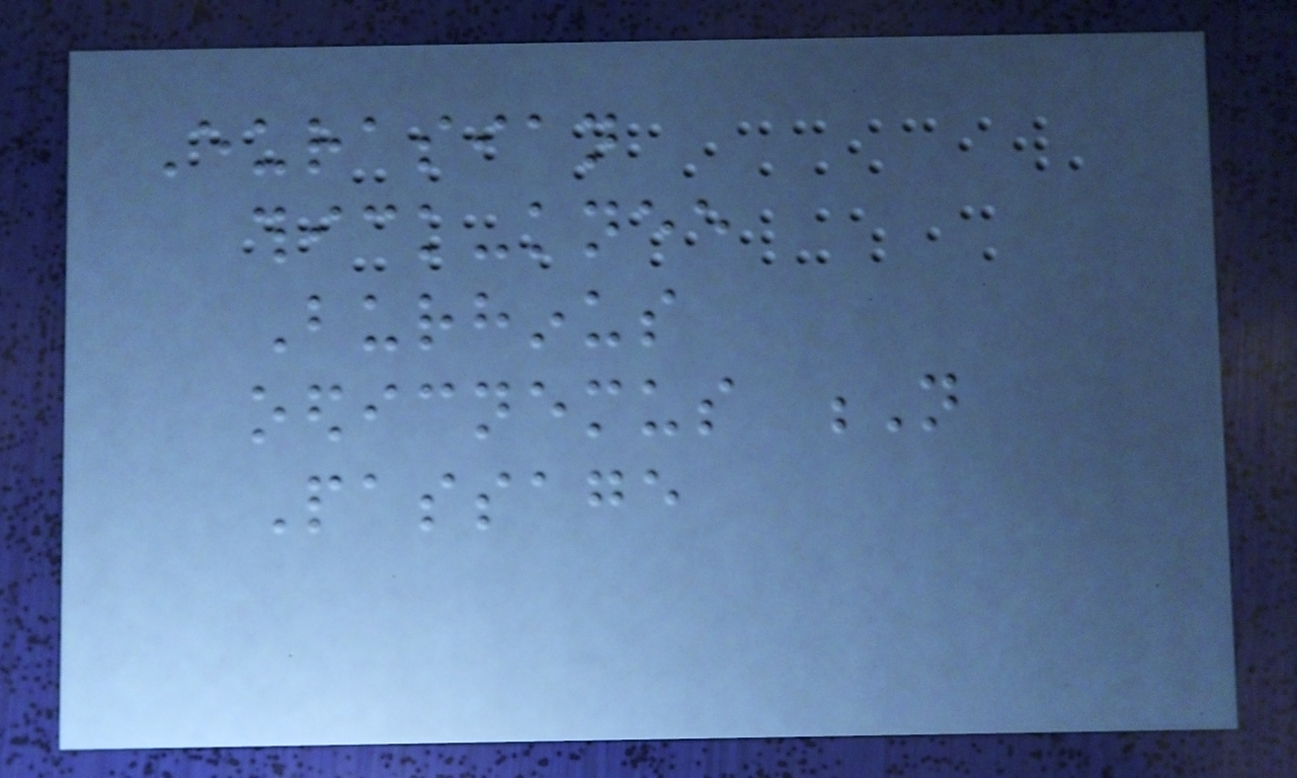Eurasian
thick-knee
Burhinus
oedicnemus N
Passage
